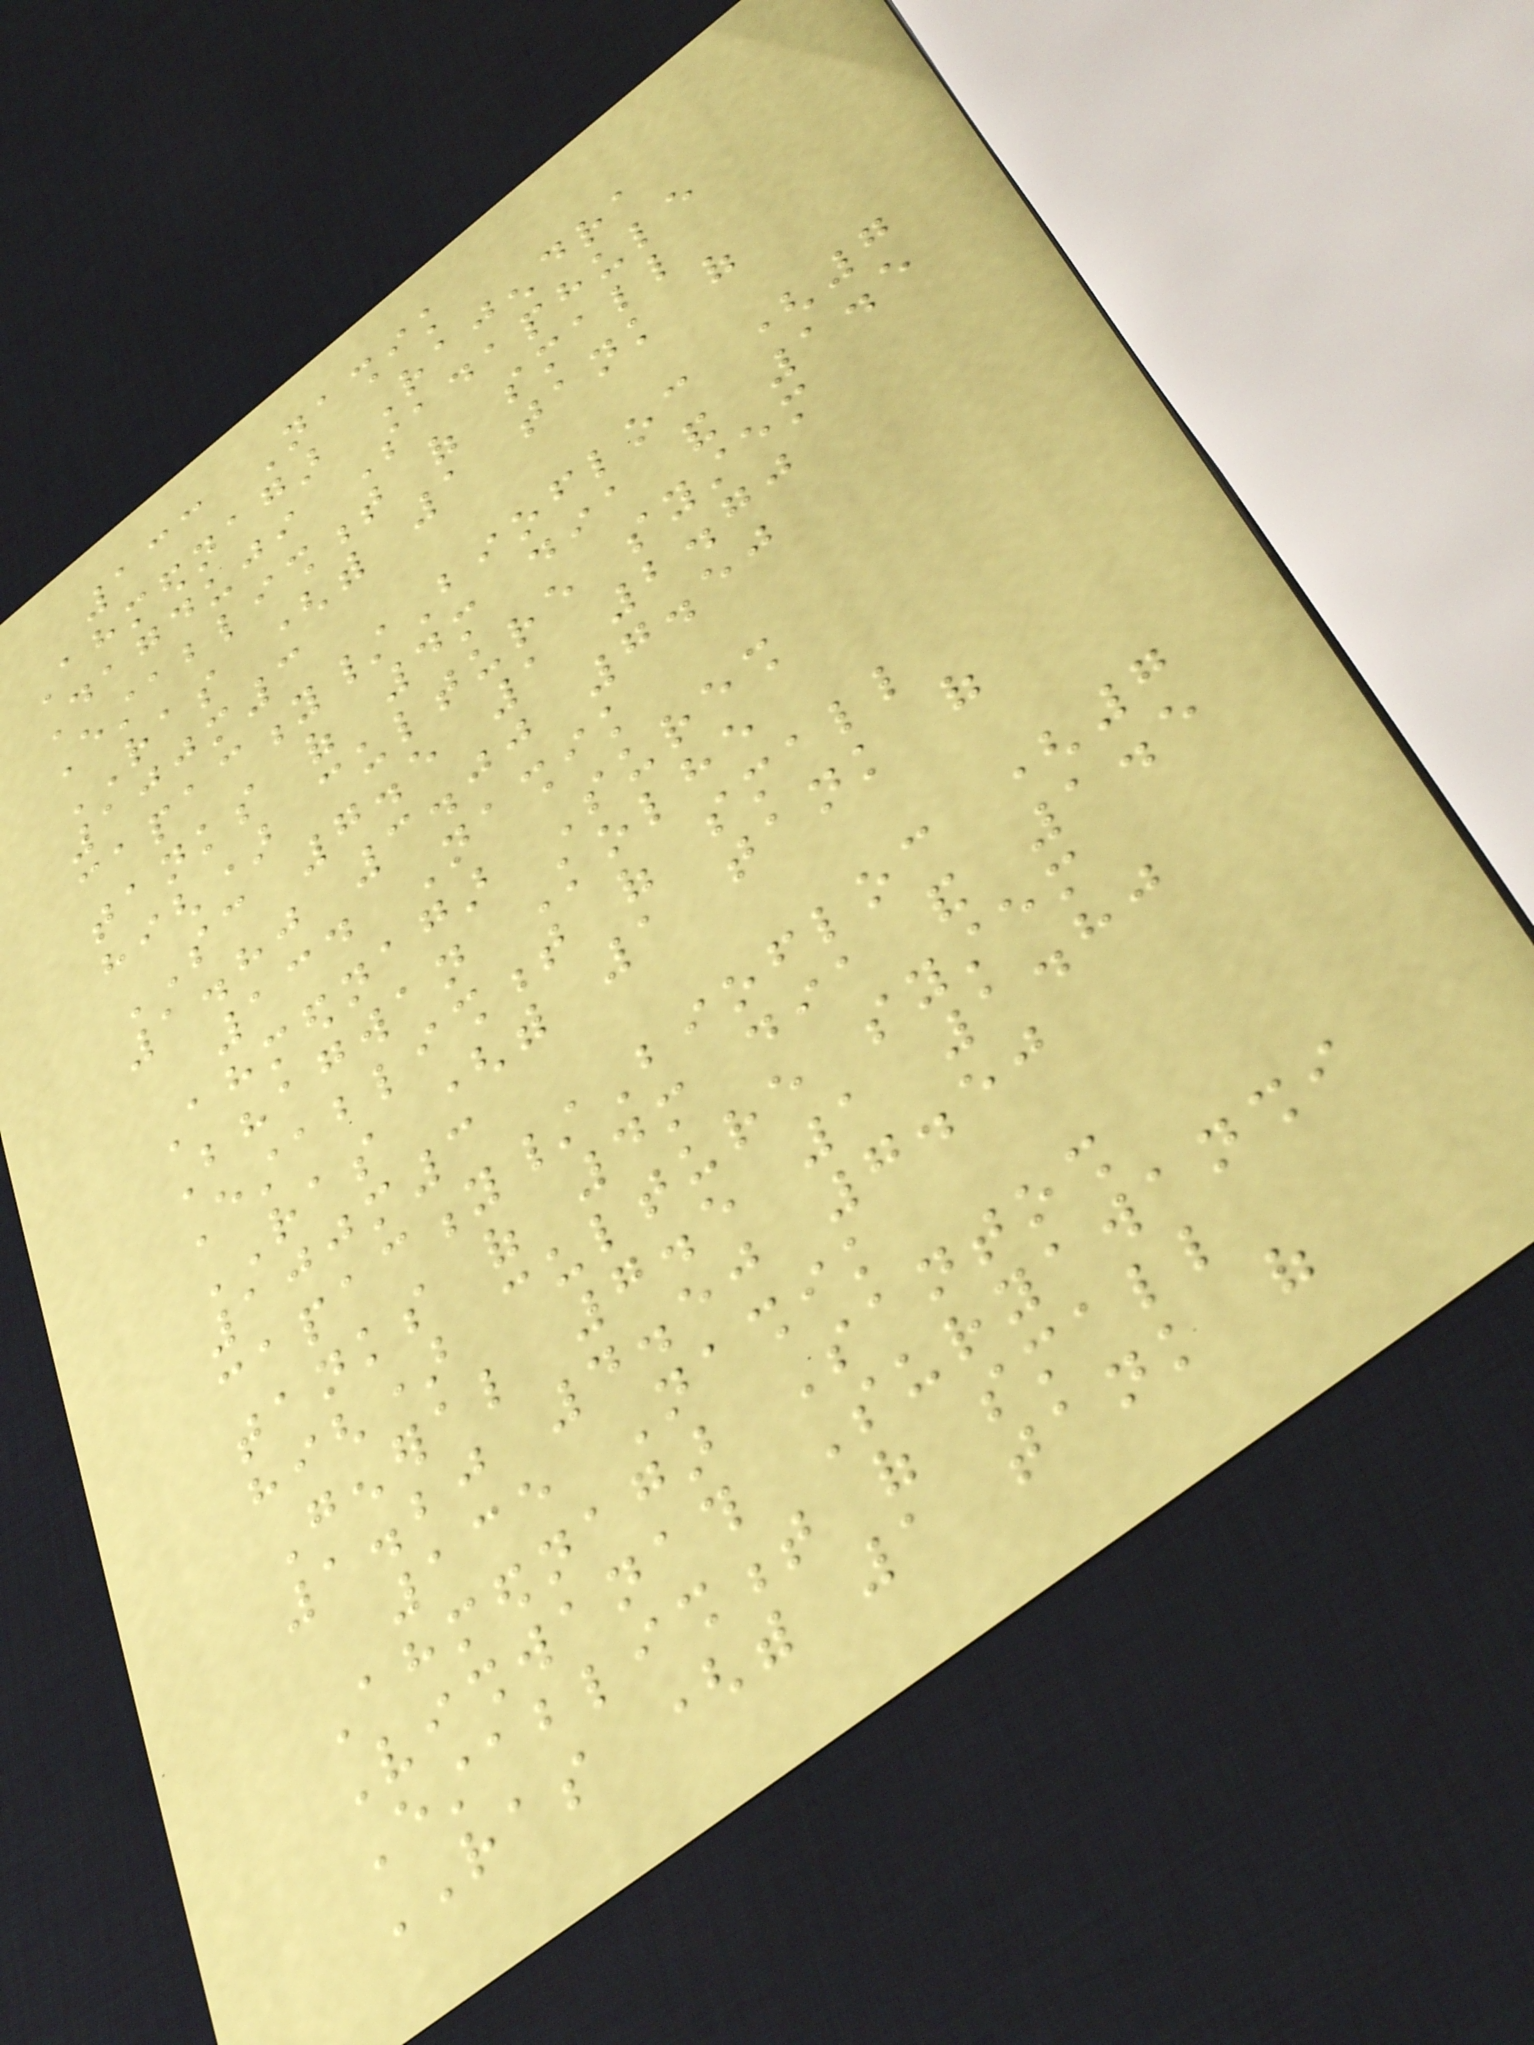133 Nashik
Ahmednagar Rajendra
Dagduji Sadaphule
Establishment of small
RAS (with 1 tank of
100m3
capacity/Biofloc (7
tanks of 4m dia and 1.5
high) culture system
SC 7.5 1 2.70
1.80 3.00 7.50
134 Nashik
Ahmednagar Suresh
Bhagwan Kolhe
Establishment of small
RAS (with 1 tank of
100m3
capacity/Biofloc (7
tanks of 4m dia and 1.5
high) culture system
General 7.5 1 1.80
1.20 4.50 7.50
135 Nashik
Ahmednagar Santosh
Vishwanath Suryawanshi
Establishment of small
RAS (with 1 tank of
